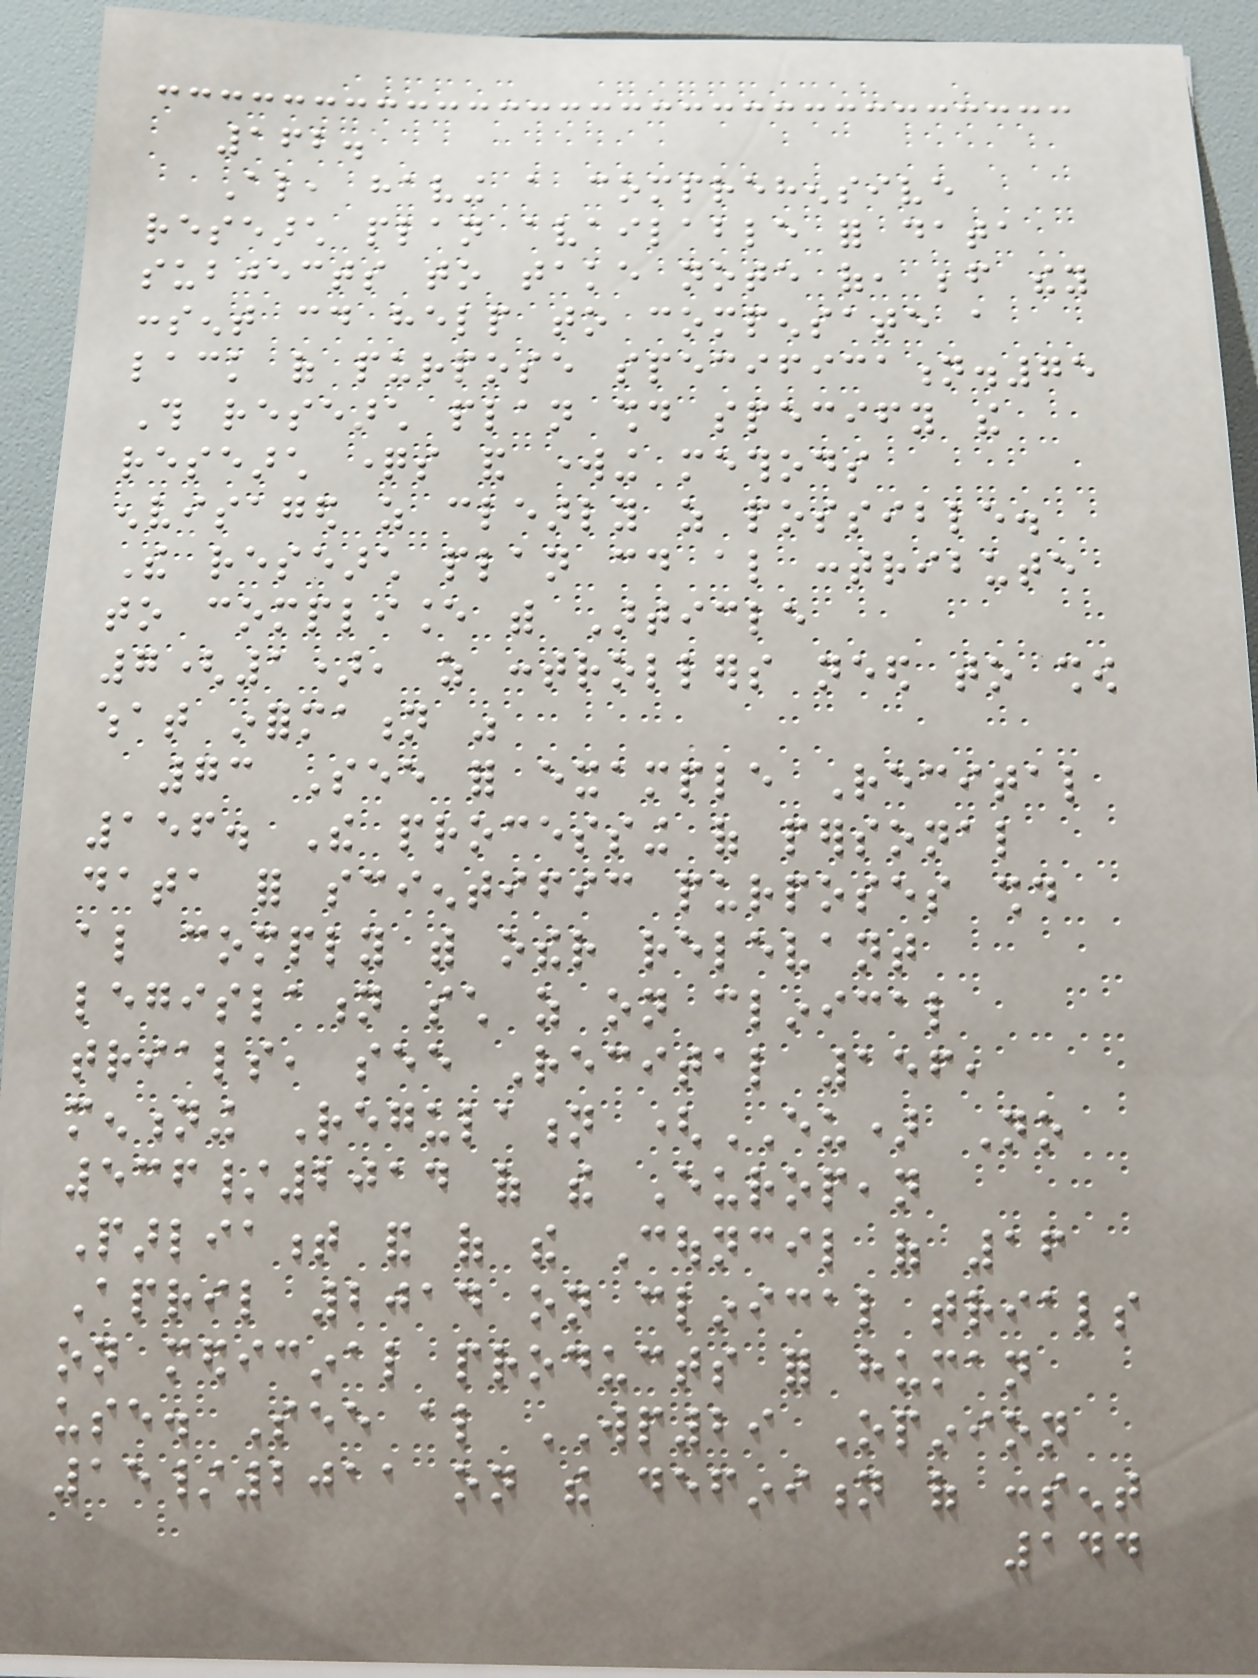162.
Also, having a comprehensive
research plan available for data
subjects to take note of, before they
consent could help to compensate a
lack of purpose specification.75
This research plan should specify the
research questions and working methods
envisaged as clearly as possible.
The research plan could also contribute
to compliance with Article
7(1), as controllers need to show
what information was
73 See for example Recital
156. The processing of personal
data for scientific purposes should
also comply with other relevant
legislation such as on clinical
trials, see Recital 156,
mentioning Regulation (EU) No
536/2014 of the European
Parliament and of the Council of 16
April 2014 on clinical trials
on medicinal products for human
use. See also WP29 Opinion
15/2011 on the definition of consent
144
